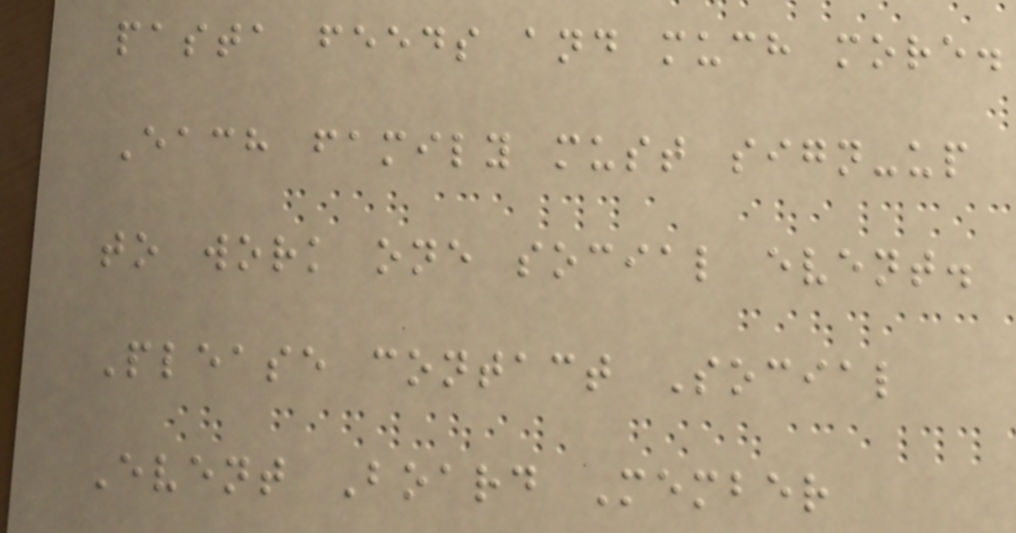pasta feeds and much more.
Each family must sign-up
to work one social event.
Please contact Social
Event Board Member
